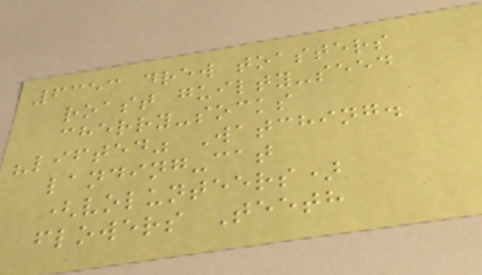6353 drew toasters
roast guilty-seed
cherry-socks
"lifted" Watching.
landing-cat
(volunteers)
flowers Teeth
